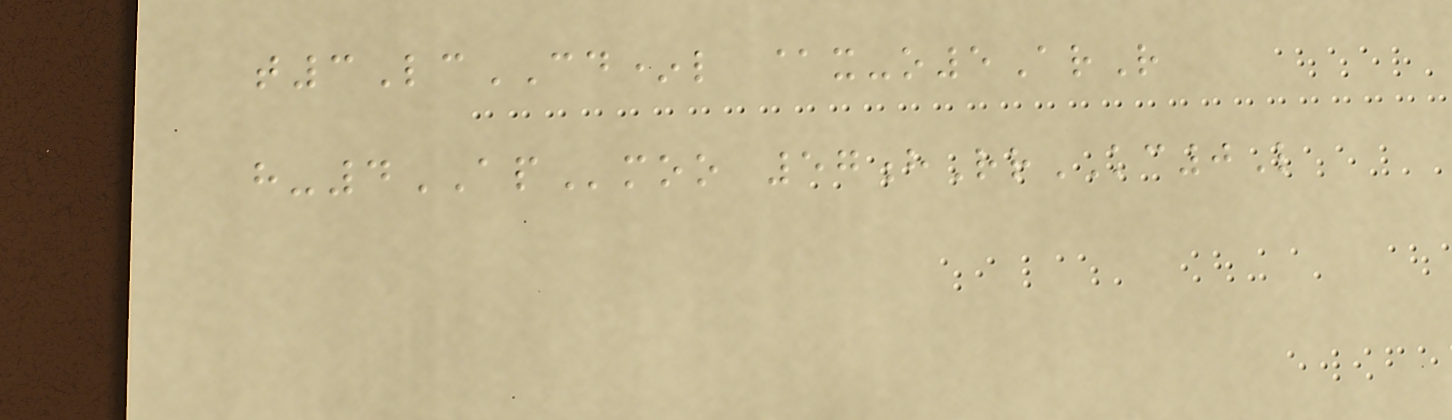t3LcCD*l @x-o5ArR
h-4APmoo 57hRrKC0L
